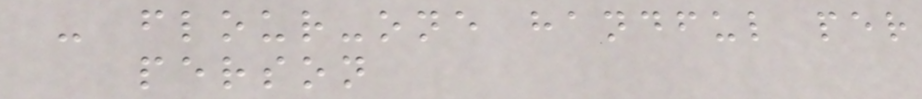- flour-one handful per
person
